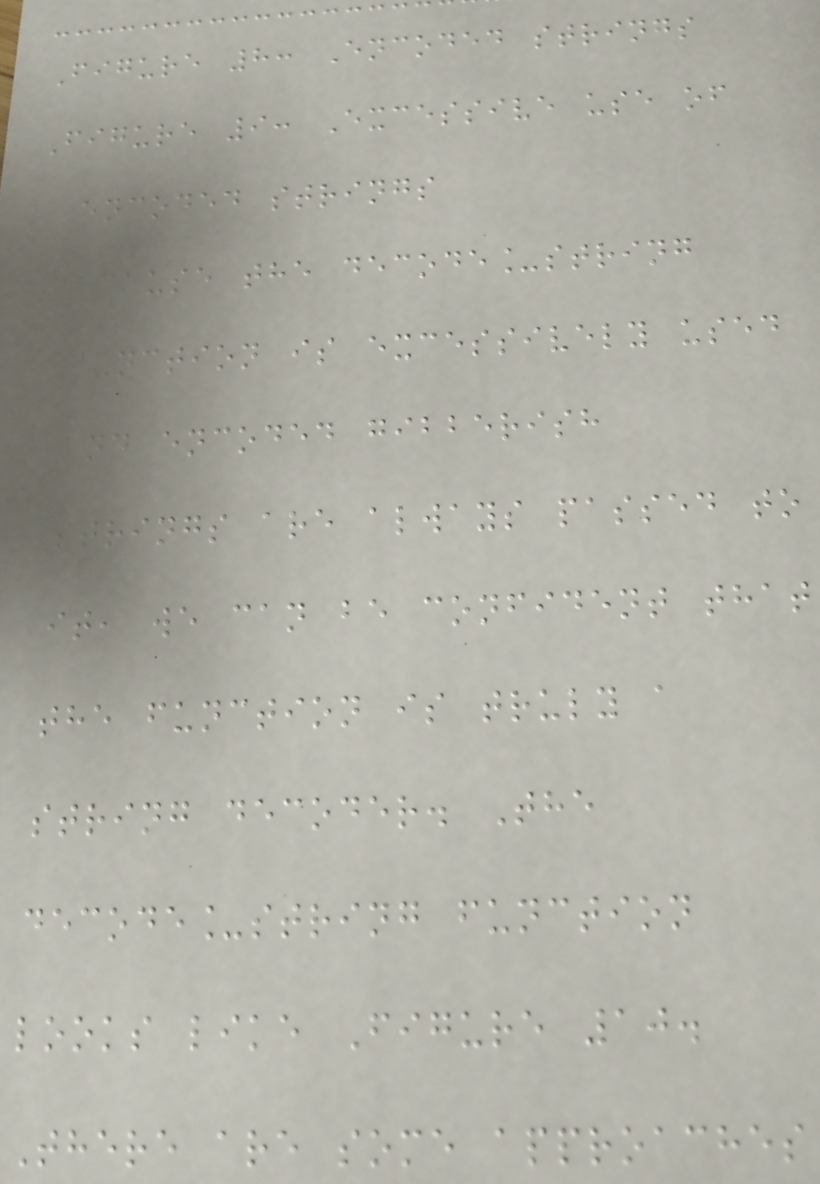Figure 8: Encoded strings
Figure 9: Excessive use of
encoded strings
Because the decode_string
function is excessively used
and encoded gibberish
strings are always passed to
it, we can be confident that
the function is truly a
string decoder. The
decode_string function
looks like Figure 10.
There are some approaches
